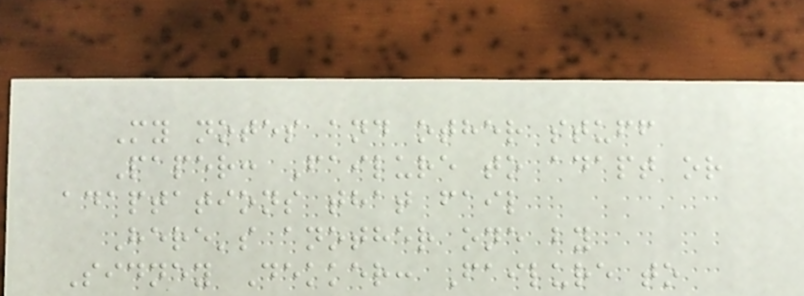My notes and other stuff
Paper: Failure to adapt or
adaptations that fail
Here's another one by
Sidney Dekker: Failure to
